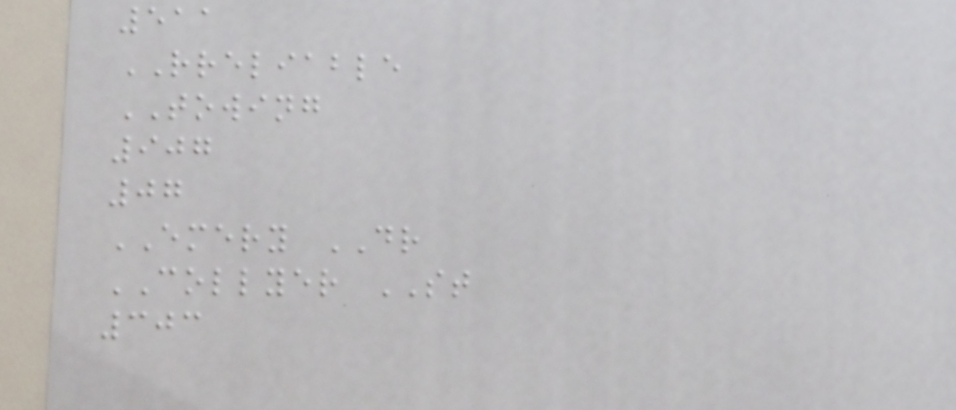511
RRELIABLE
TOWING
907
07
EMERY DR
COLLYER ST
303
